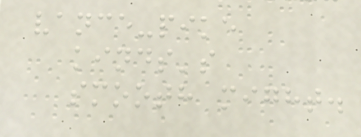vance-pike
kinds's
smooth might.
